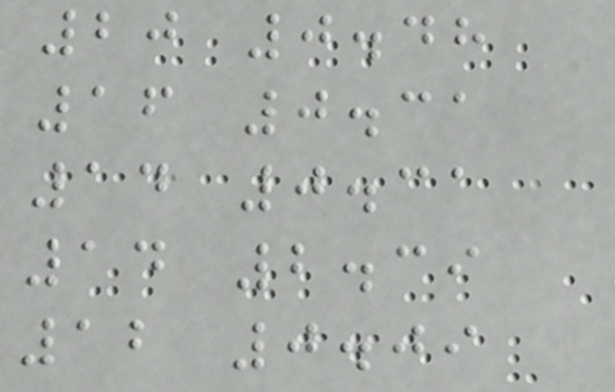20 0.48
16 0.31
14 0.31
14 2.39
12 0.09
